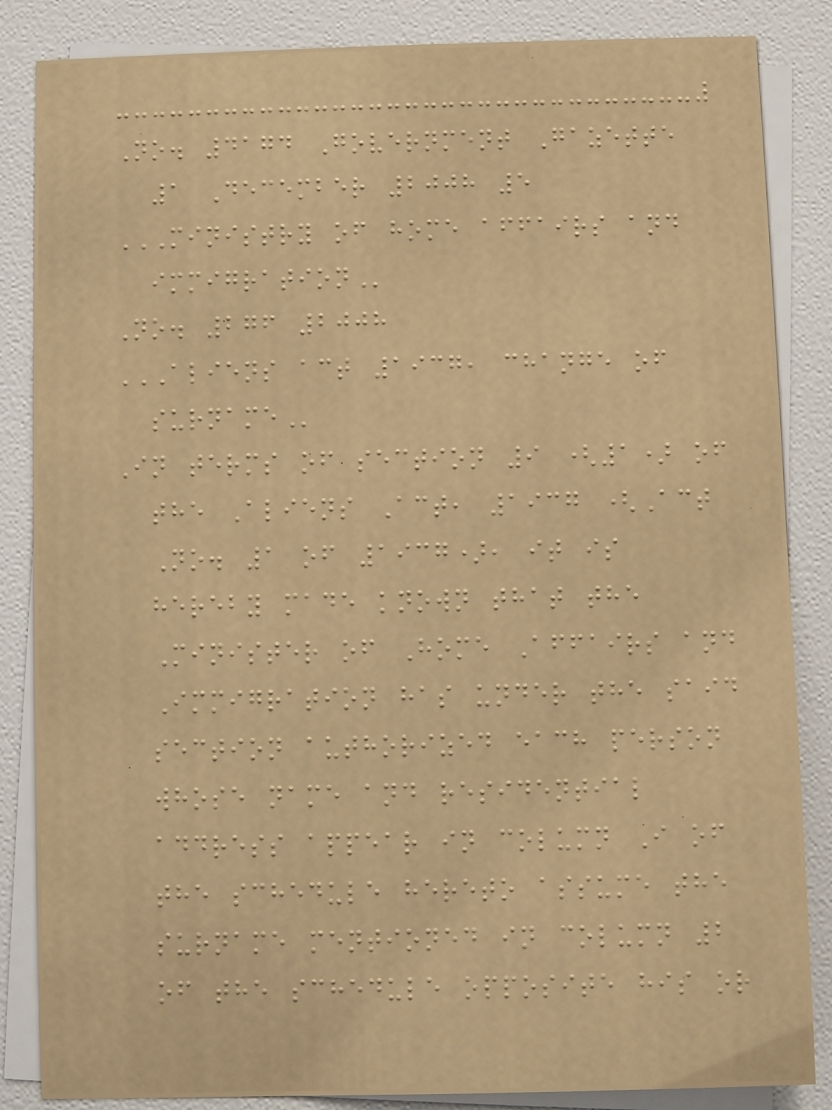No. 4174 Government Gazette
1 December 2008 5
MINISTRY OF HOME AFFAIRS AND
IMMIGRATION
No. 276 2008
ALIENS ACT 1937, CHANGE OF
SURNAME
In terms of section 9 (1) of
the Aliens Act, 1937 (Act
No. 1 of 1937), it is
hereby made known that the
Minister of Home Affairs and
Immigration has under the said
section authorized each person
whose name and residential
address appear in column I of
the schedule hereto assume the
surname mentioned in column 2
of the schedule opposite his or
